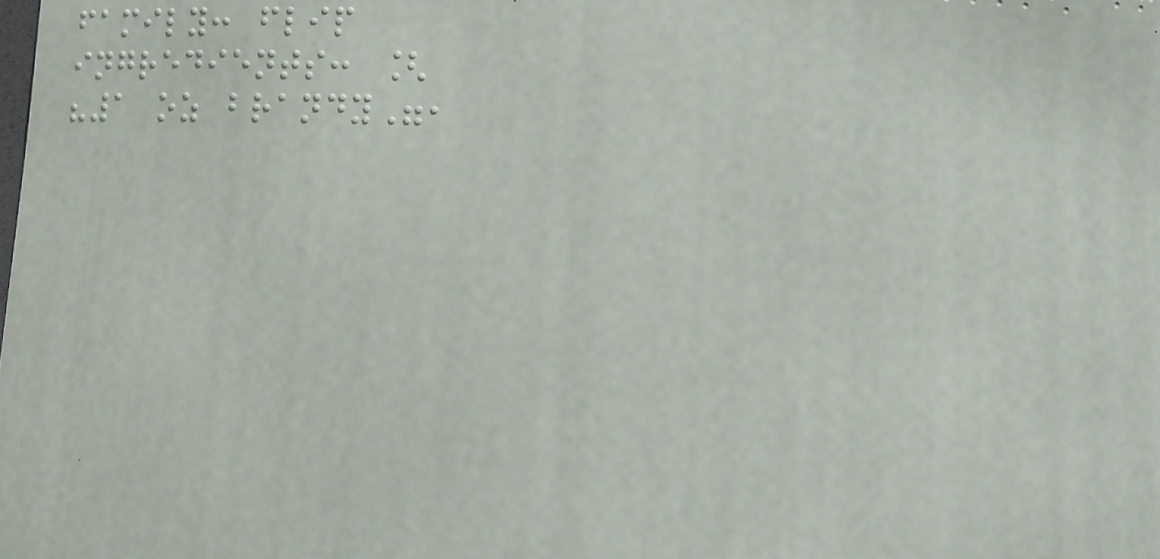family: flip
ingredients: [
"1 oz brandy",
